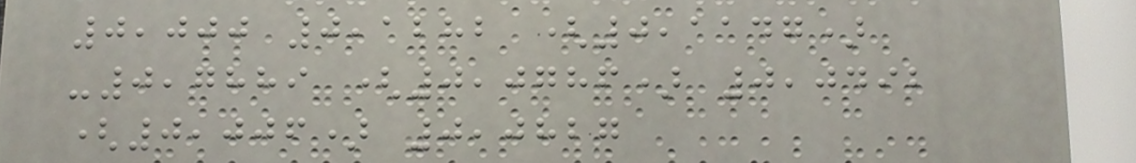0,000 0,1282 (0,1147)
-0,7889 (0,0786) 0,0492
(0,006) 0,0827
